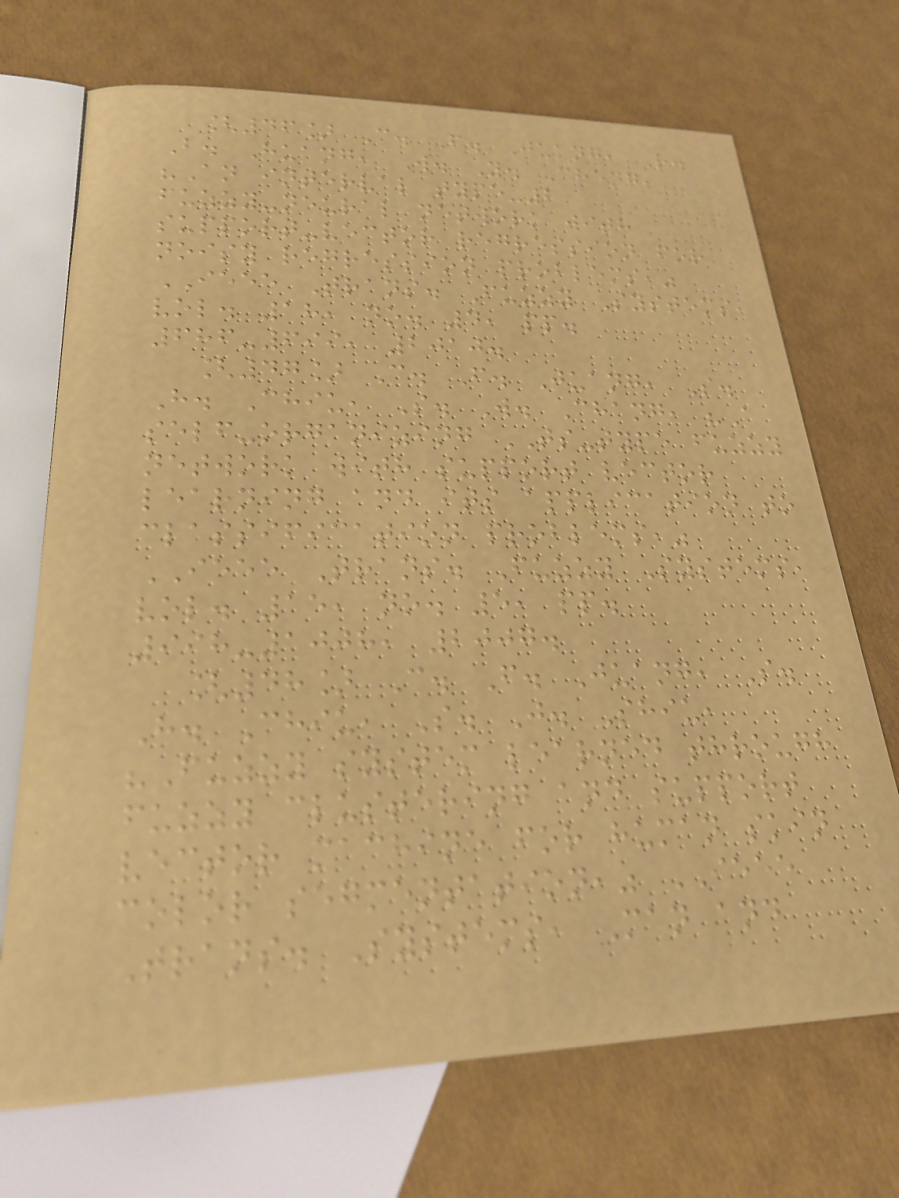[46] C. F. Juang, R.
B. Huang, W. Y. Cheng,
"An interval type-2
fuzzy-neural network with
support-vector regression for
noisy regression problems,"
IEEE Trans. Fuzzy Systems,
vol. 18, no. 4, pp.
686-699, 2010.
[47] C. F. Juang, S.
H. Chiu, S. W. Chang, "A
self-organizing TS-type fuzzy
network with support vector
learning and its application to
classification problems,"
IEEE Trans. Fuzzy Systems,
vol. 15, no. 5, pp.
998-1008, 2007.
[48] C. F. Juang, S.
H. Chiu, S. J. Shiu,
"Fuzzy system learned through
fuzzy clustering and support
vector machine for human skin
color segmentation," IEEE
Trans. Systems, Man and
